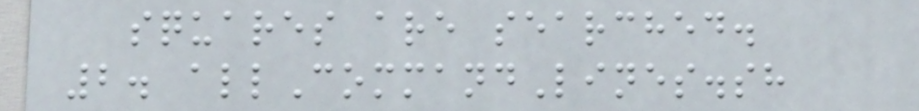squares are searched.
2. allCommandLines.sh
